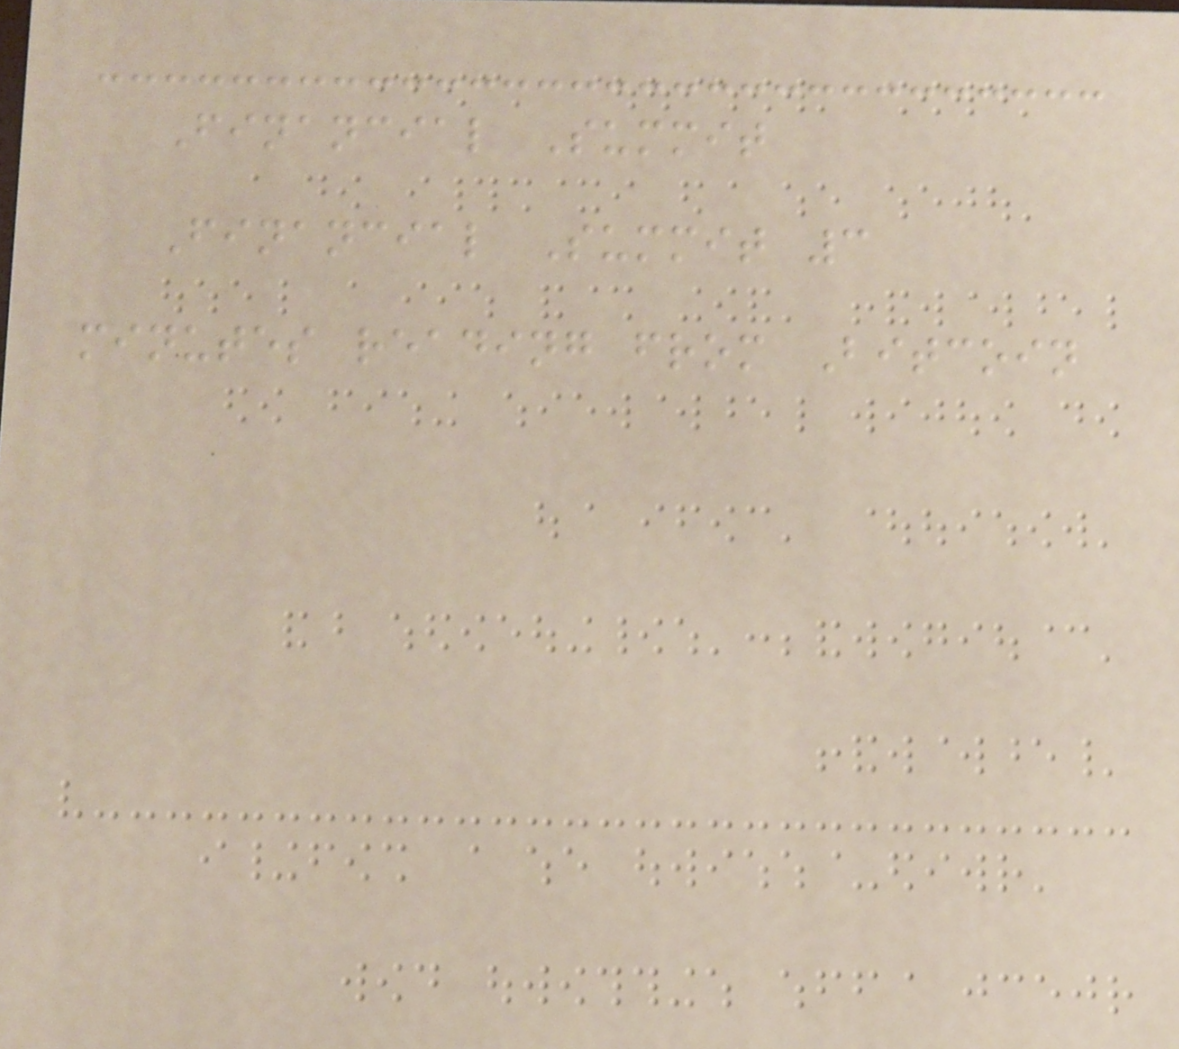Financial Summit
Financial Summit 3
minutes reading from Bitcoin
